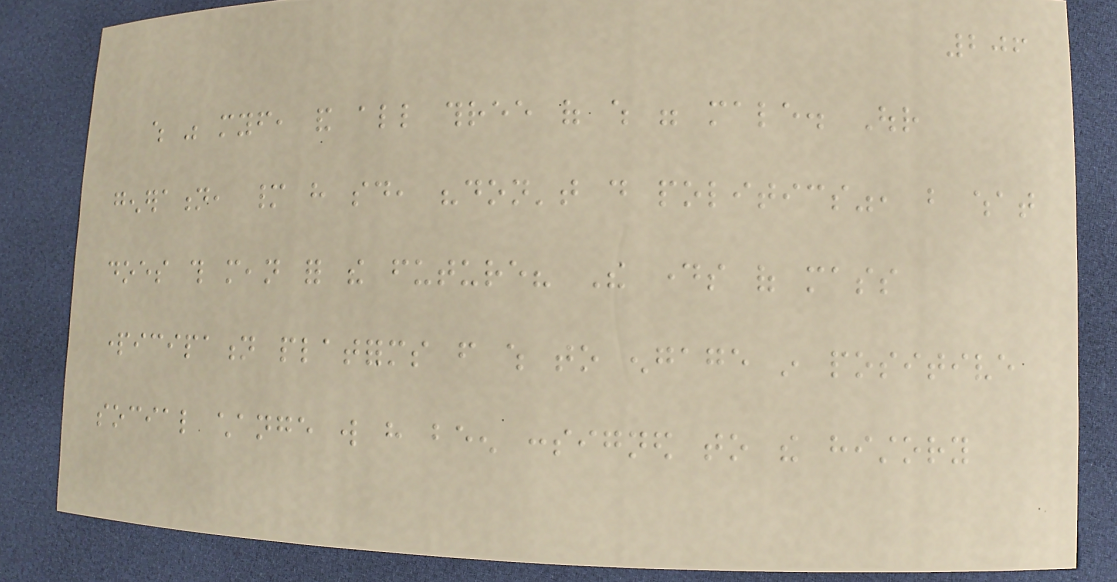206
which was myself, and all three of which were male. Our
generation, many have said, "don't do politics", but what
does this mean for the future? The days of mass
participation platforms from which to engage in positive
social change will have been consigned to the history
